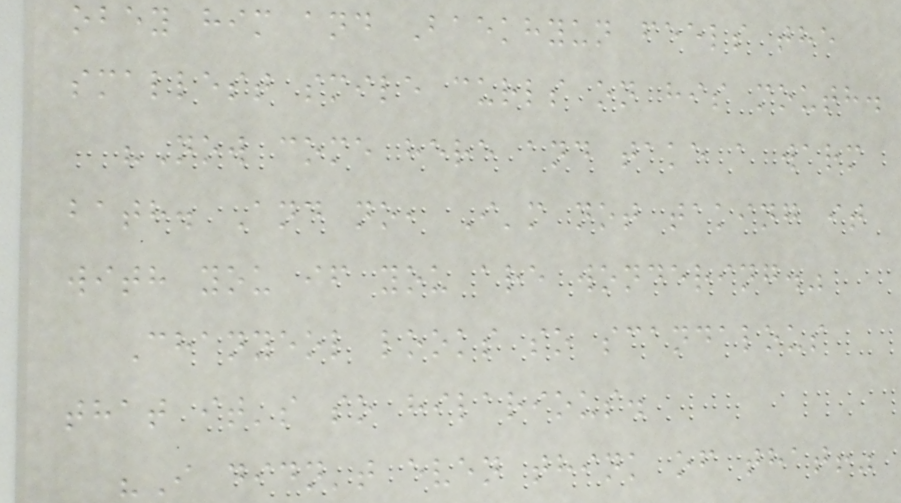obey him and Baekhyun feels the
smallest smile curls on his mouth.
"Now come here and take a warm
bath. And no, I'm not taking it
with you if you are wondering."
Chanyeol looks so scandalous
that it's so hilarious.
"I didn't even think of that!"
